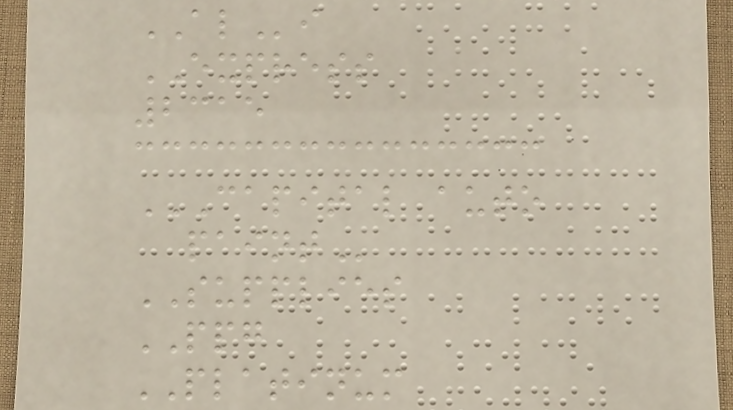ALi
EXPRESS
2315
CAPITAL AUTO
PAINT
SUPPLIES
PPG
PLATINUM
